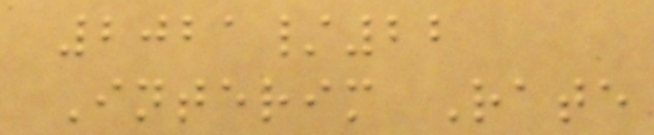2021/22
Interim Rate
